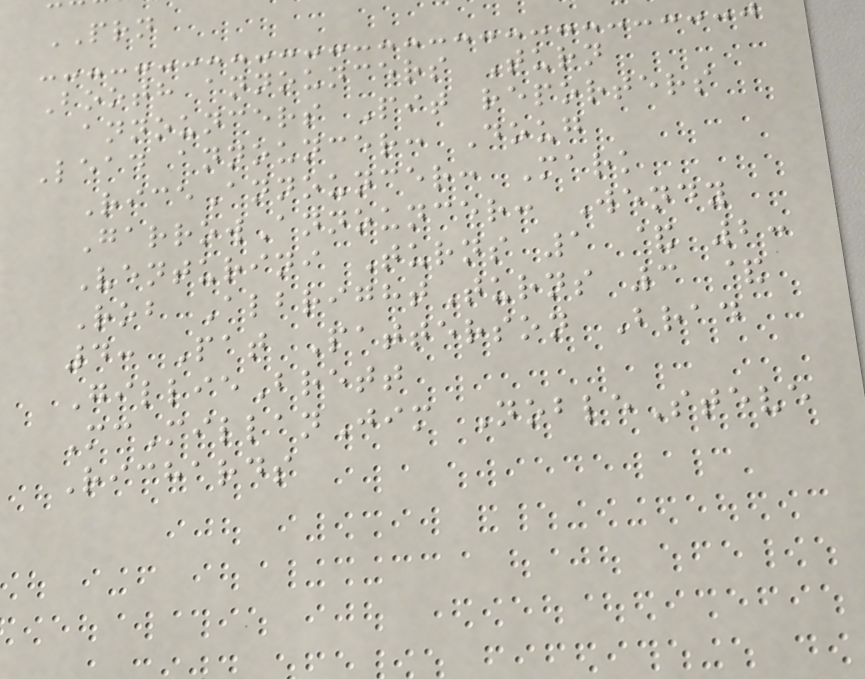PRN
Booth announcers Turn
announcers Pit reporters
Lead announcer: Doug
RiceAnnouncer: Mark
GarrowAnnouncer: Wendy
Venturini Turns 1 & 2:
Rob AlbrightTurns 3 &
4: Pat Patterson Brad
GillieBrett
McMillanJim NobleSteve
Richards
